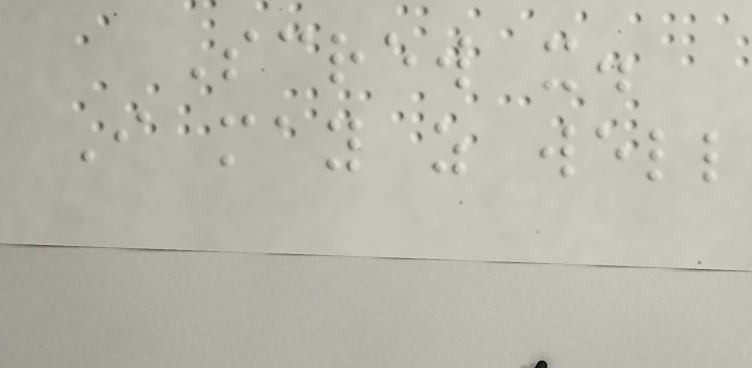Screw it.
I may as well
